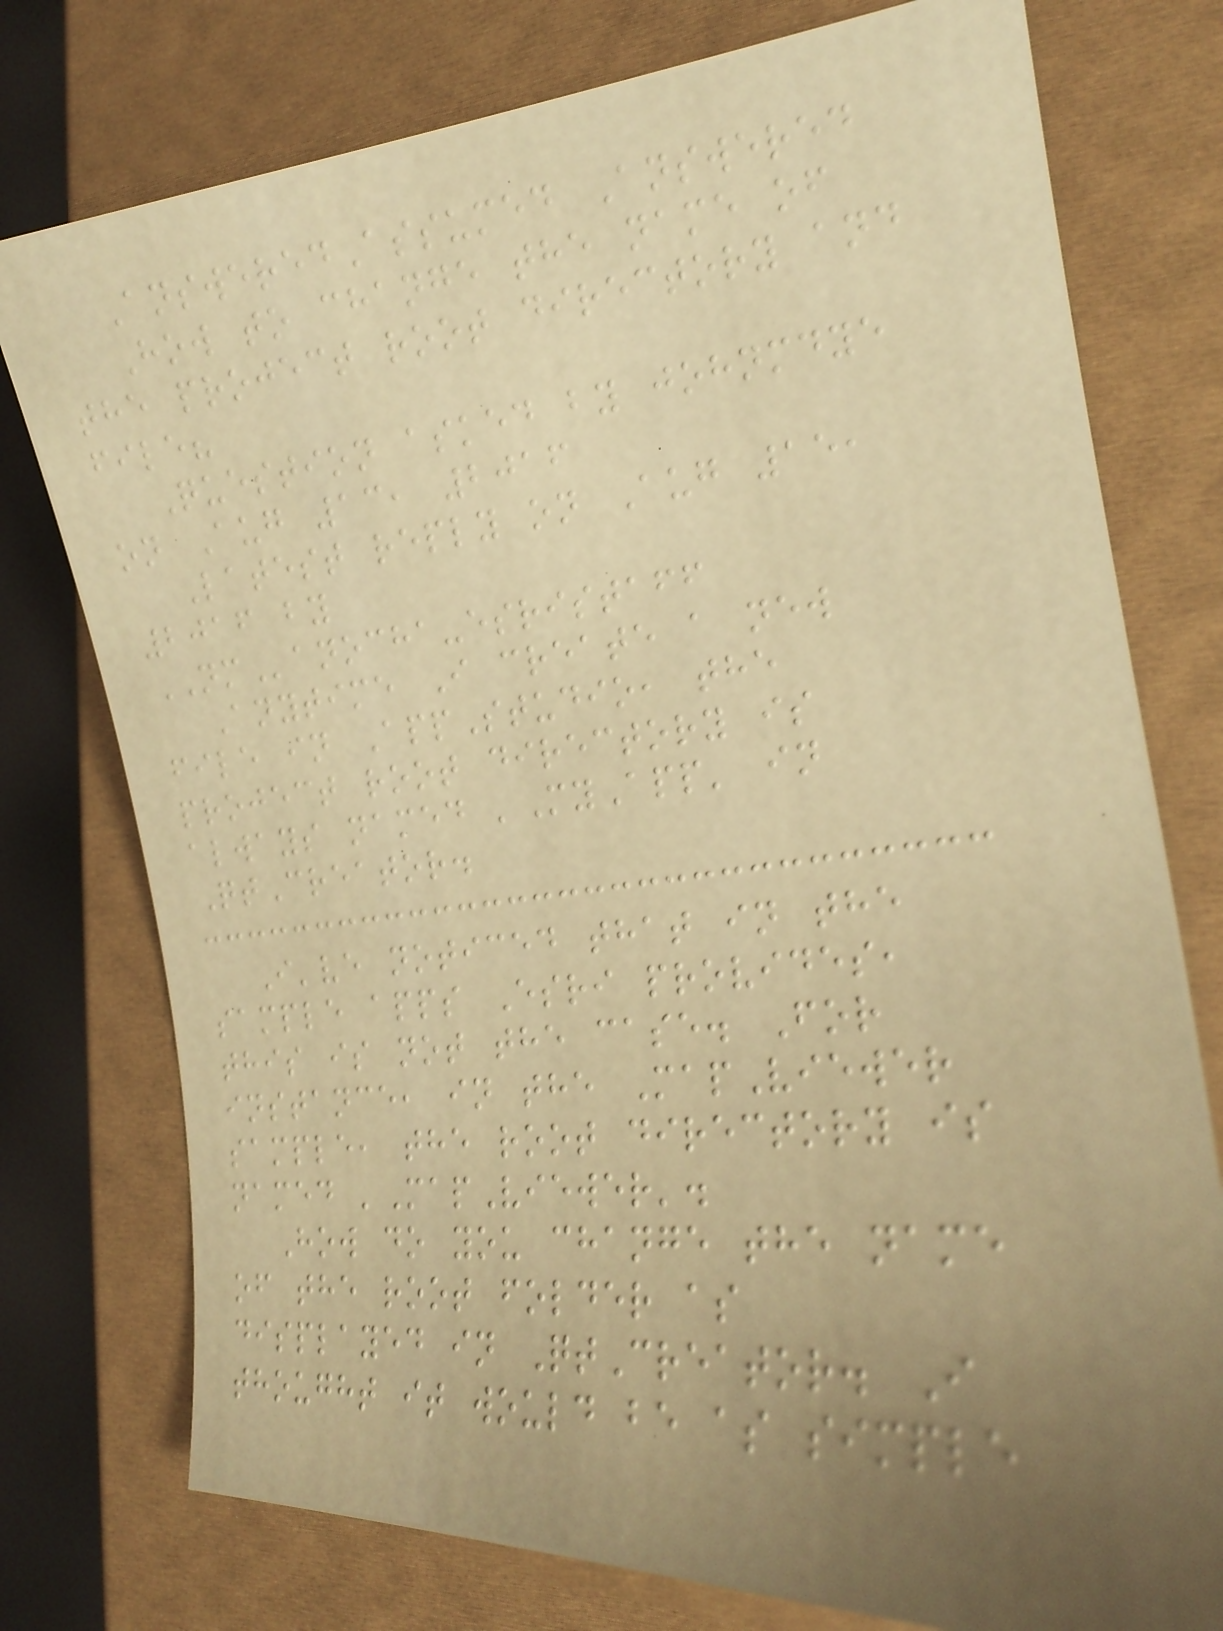AnsweredAssumed Answered
How to change the name of
the project root directory and
file?
Question asked by johnmdye
on Aug 13, 2016
Latest reply on Aug 15,
2016 by
NManocha-esristaff
Anytime I create a new
file in AppStudio, the
project root directory is
always named 'MyApp' in
QtCreator.
I've noticed that in the
sample apps Esri provides,
this is not the case. For
instance, in the MapViewer
sample, the root directory is
named 'MapViewer'.
How do you change the name
of the root folder as
displayed in QtCreator. I
thought it would be as simple
